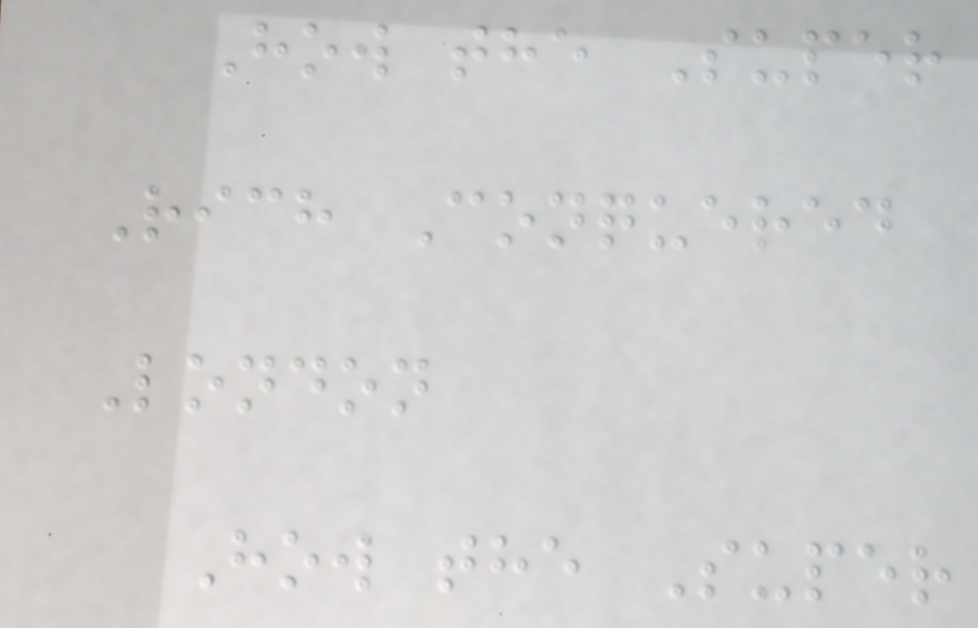How the Super
Rich Conquered
London
How the Super
